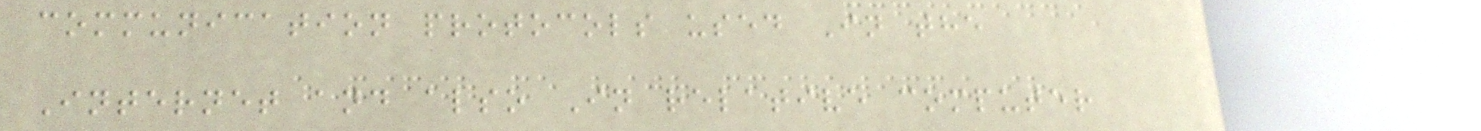communication protocols used In the
Internet and also In relative computer
